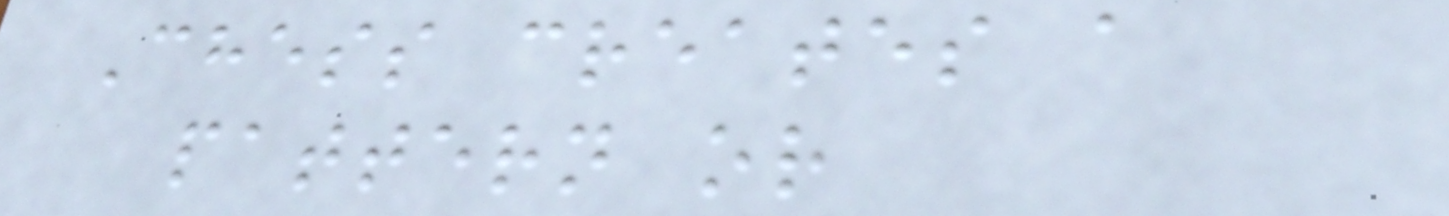Chess creates a
pattern or
